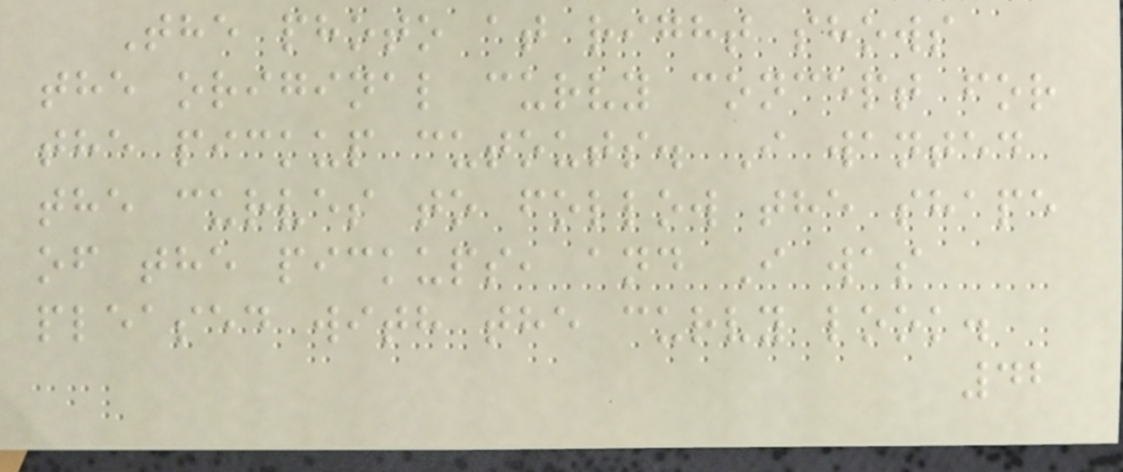The photo at right shows
the original curvy concept for
the pickup cutouts. I wanted
the curves to follow the shape
of the pickups, and I was
pleased with the curvy look.
42
